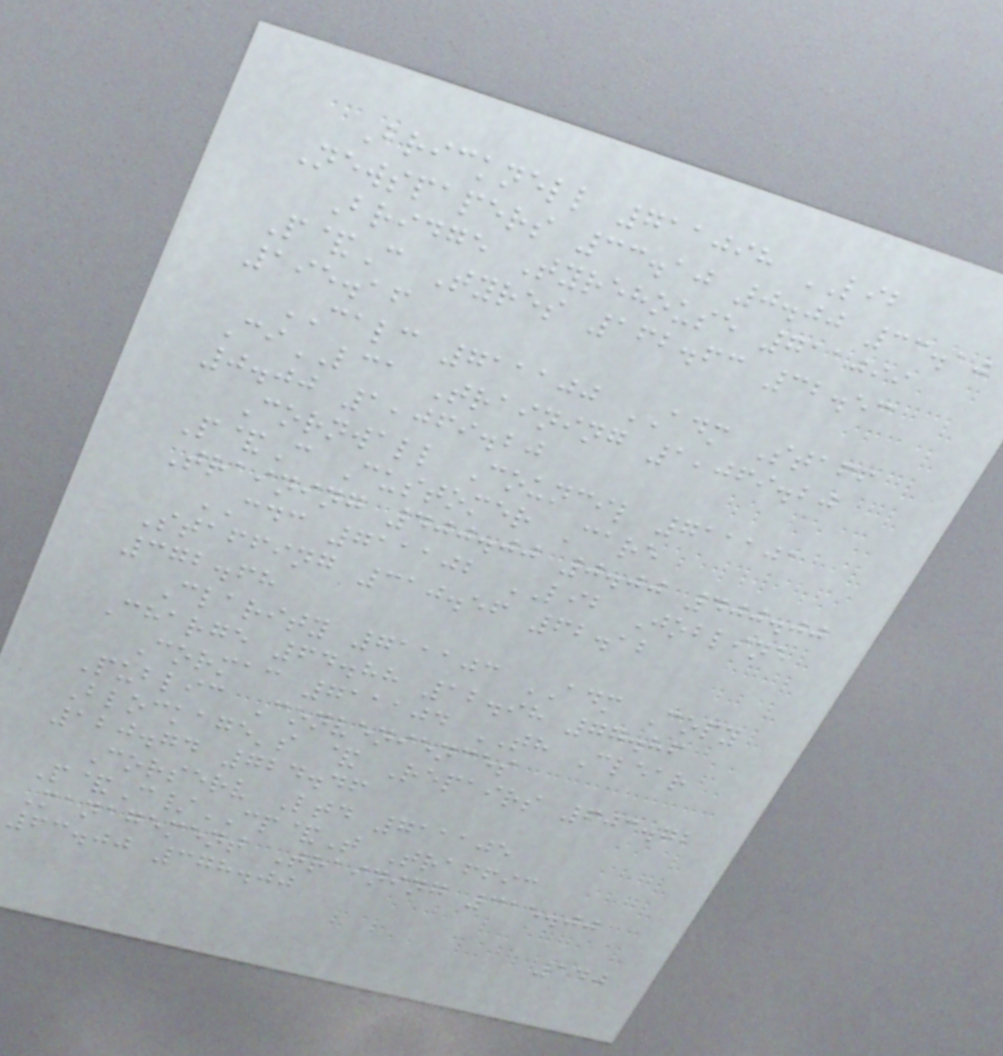Bricknell 711098 LIB
Newspapers 33.10 0.00 33.10
Bridge Tyrehouse 711099
P&C Tyres 162.63 32.53
195.16
CALC 711100 ADM Staff
CiLCA Training 1,069.20
0.00 1,069.20
Cornwall Council 711101
P&C Customer Care
Training 400.00 0.00 400.00
CDC 711102 LIB Jobline
Staffing 310.56 62.12
372.68
Clarity 711103 ADM Copy
Charge 64.88 12.98 77.86
Cormac 711104 TH Clear
Public Conveniences
Blockage's & Repairs 603.72
120.74 724.46
Corserv Ltd 711105
P&C/CP&T Traffic
Management Training 315.00
63.00 378.00
140
